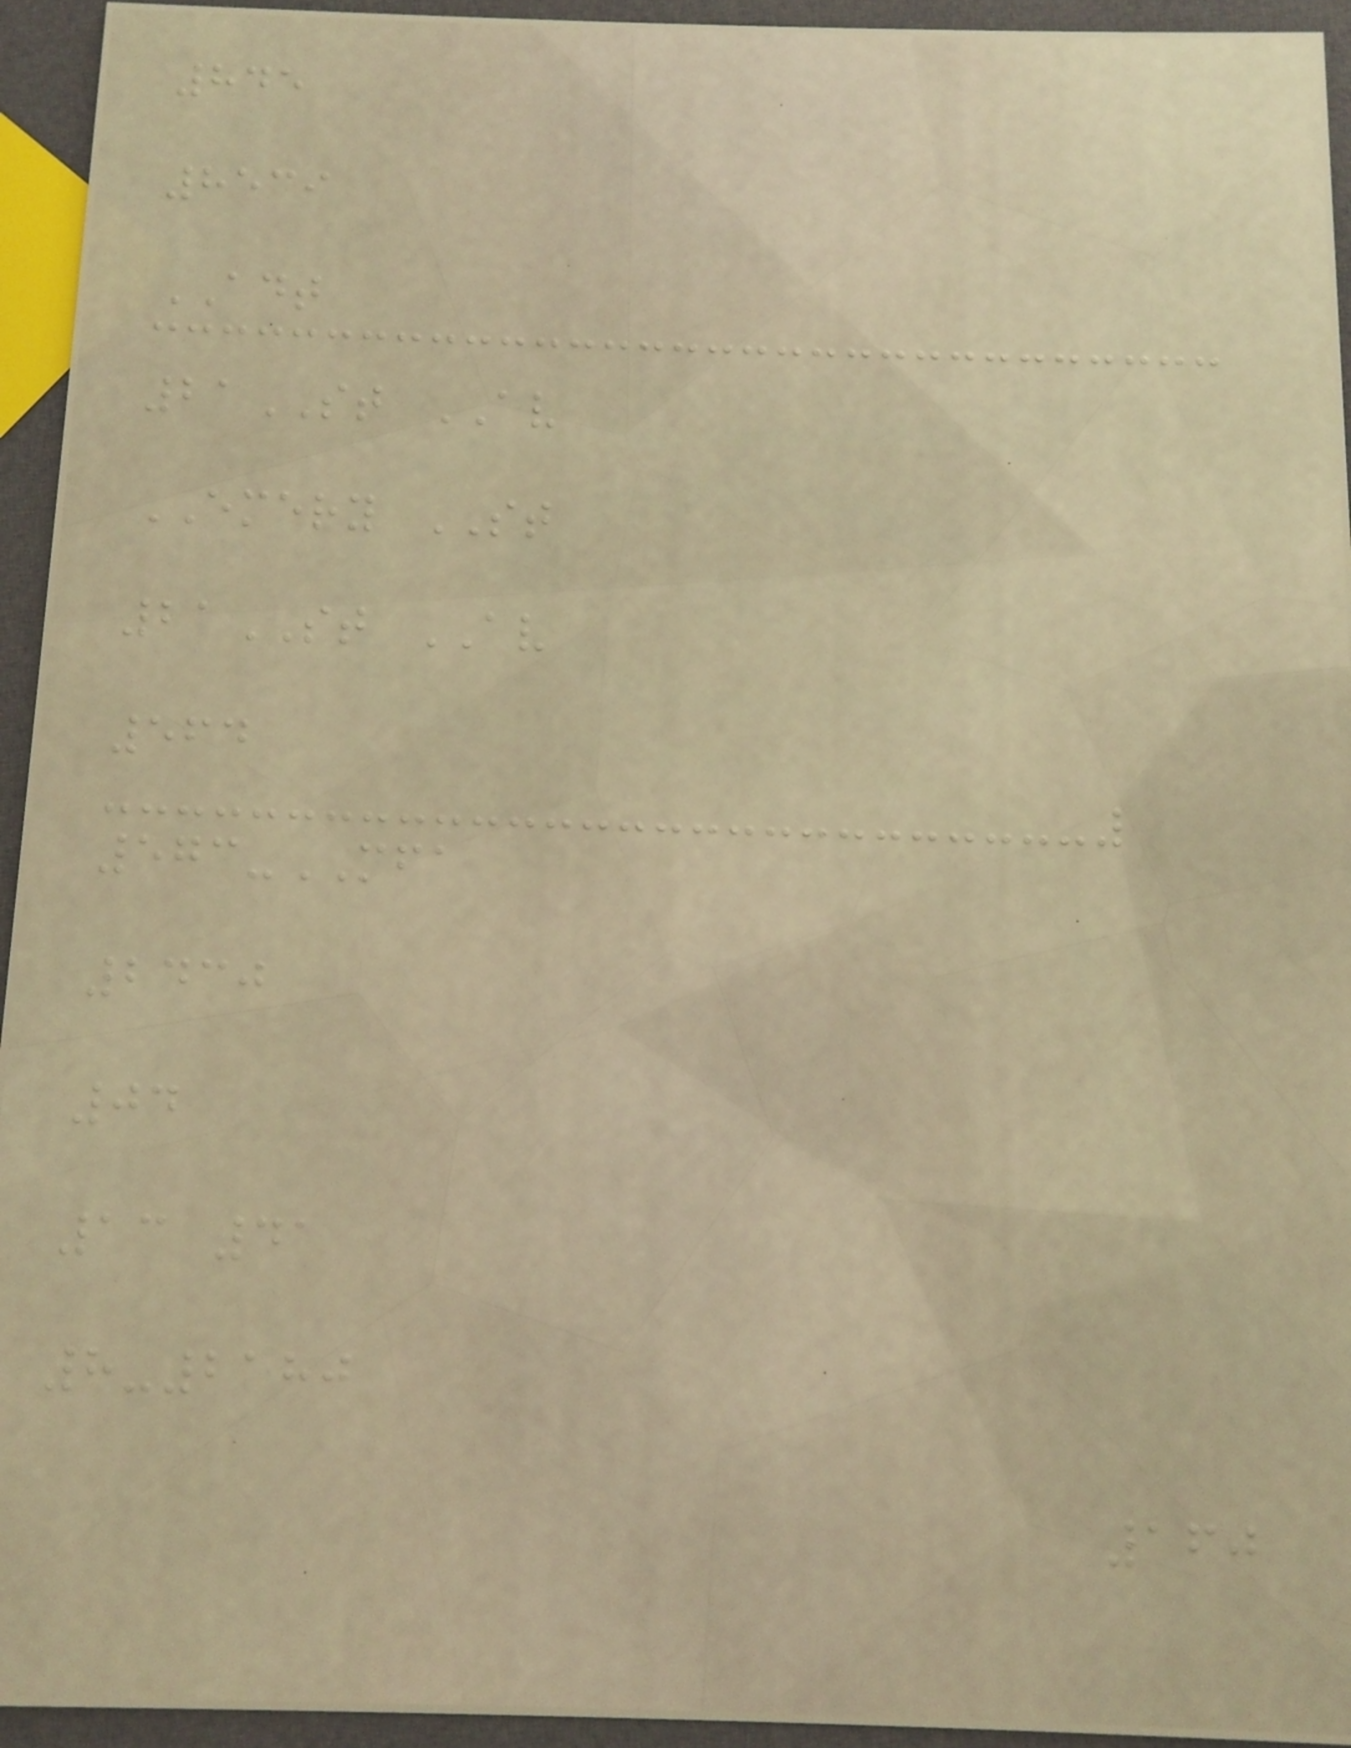845
8539
ADT
21ST AV
EMERY ST
21ST AV
564
573-MFA
2430
04
13 41
8-2180
160
